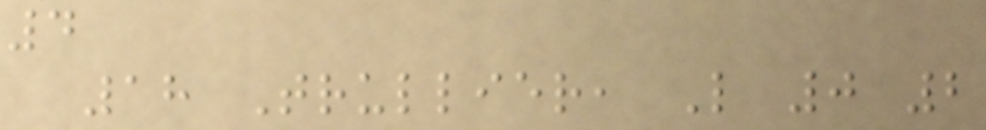4
18 Trullier, L 0 2
